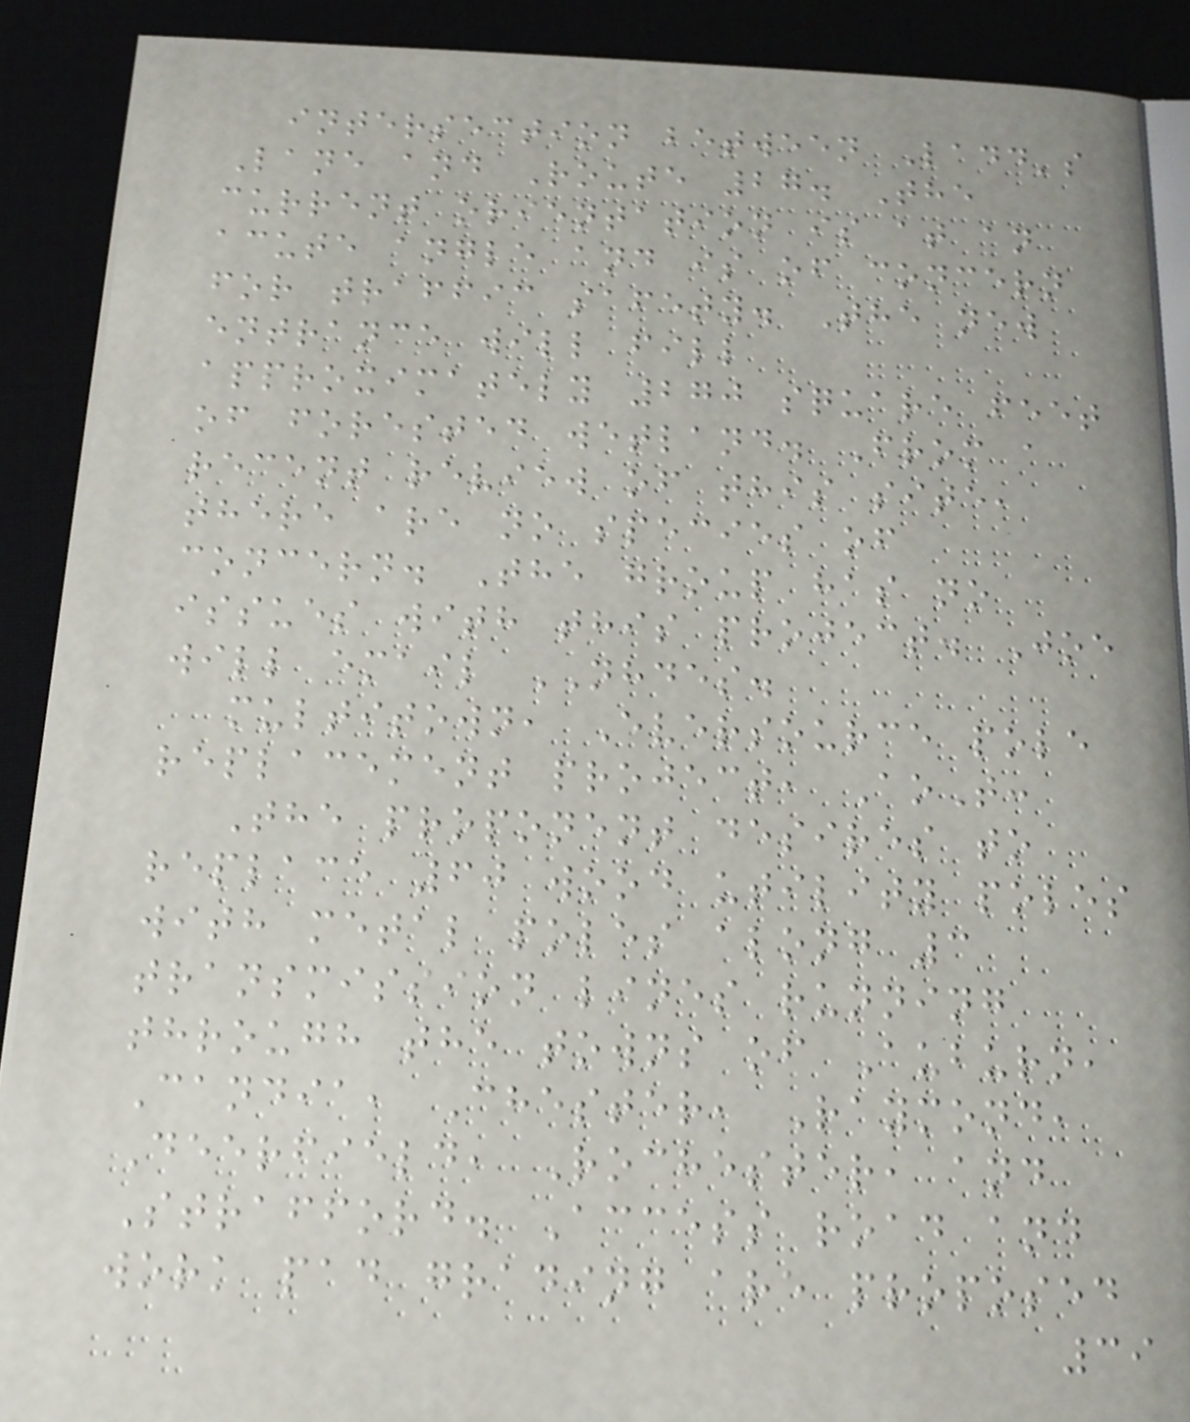intersection between Ladd's
Lane and Route 27. The
current orientation is at an
acute angle and is of concern
for traffic safety. The new
entrance will fill
approximately 270 square feet
of forested wetland. From a
recent review of this site,
there are no species of
concern. The group has no
issues with this project. Joe
will email NHDES.
multitown, Eversource pole
replacement project, AoT:
The proponent desires to
replace 60 wood utility poles
with metal poles along 3
transmission lines running
through the towns of Auburn,
Candia, Chester, Raymond,
Deerfield, Rochester, and
Strafford. Access road and
work pad grading are proposed
39
